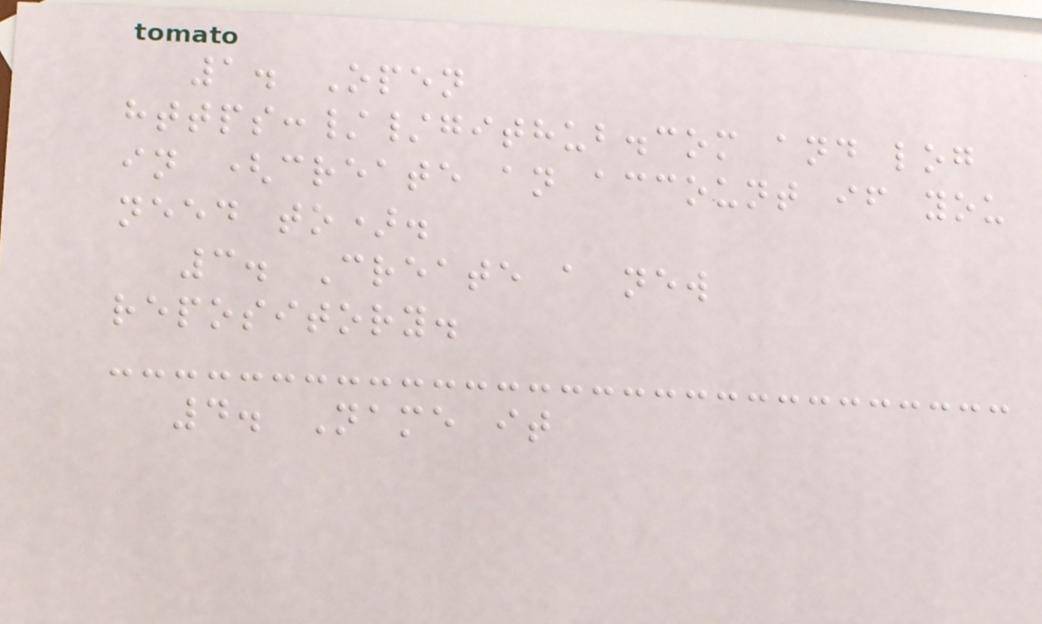1. Open
https://github.com and log
in (create an account if you
need to).
3. Create a new
repository.
4. Name it
